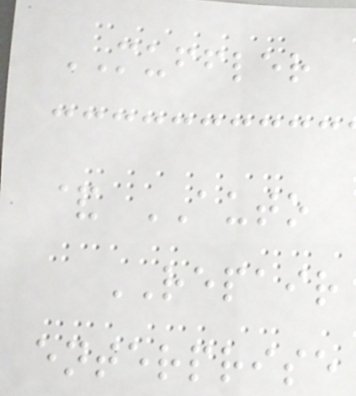MUFFLER
& AUTO
REPAIR
enterprise
